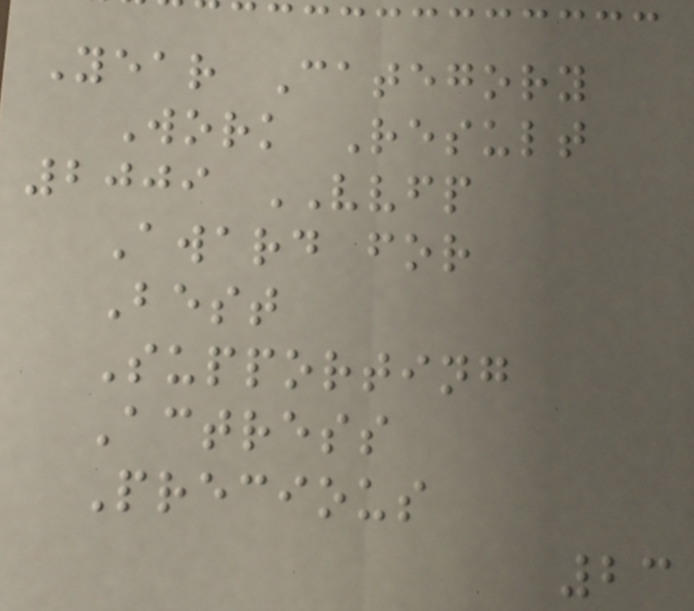Year Category
Work Result
2009 VVFP
Award for
Best
Supporting
Actress
Precious
23
